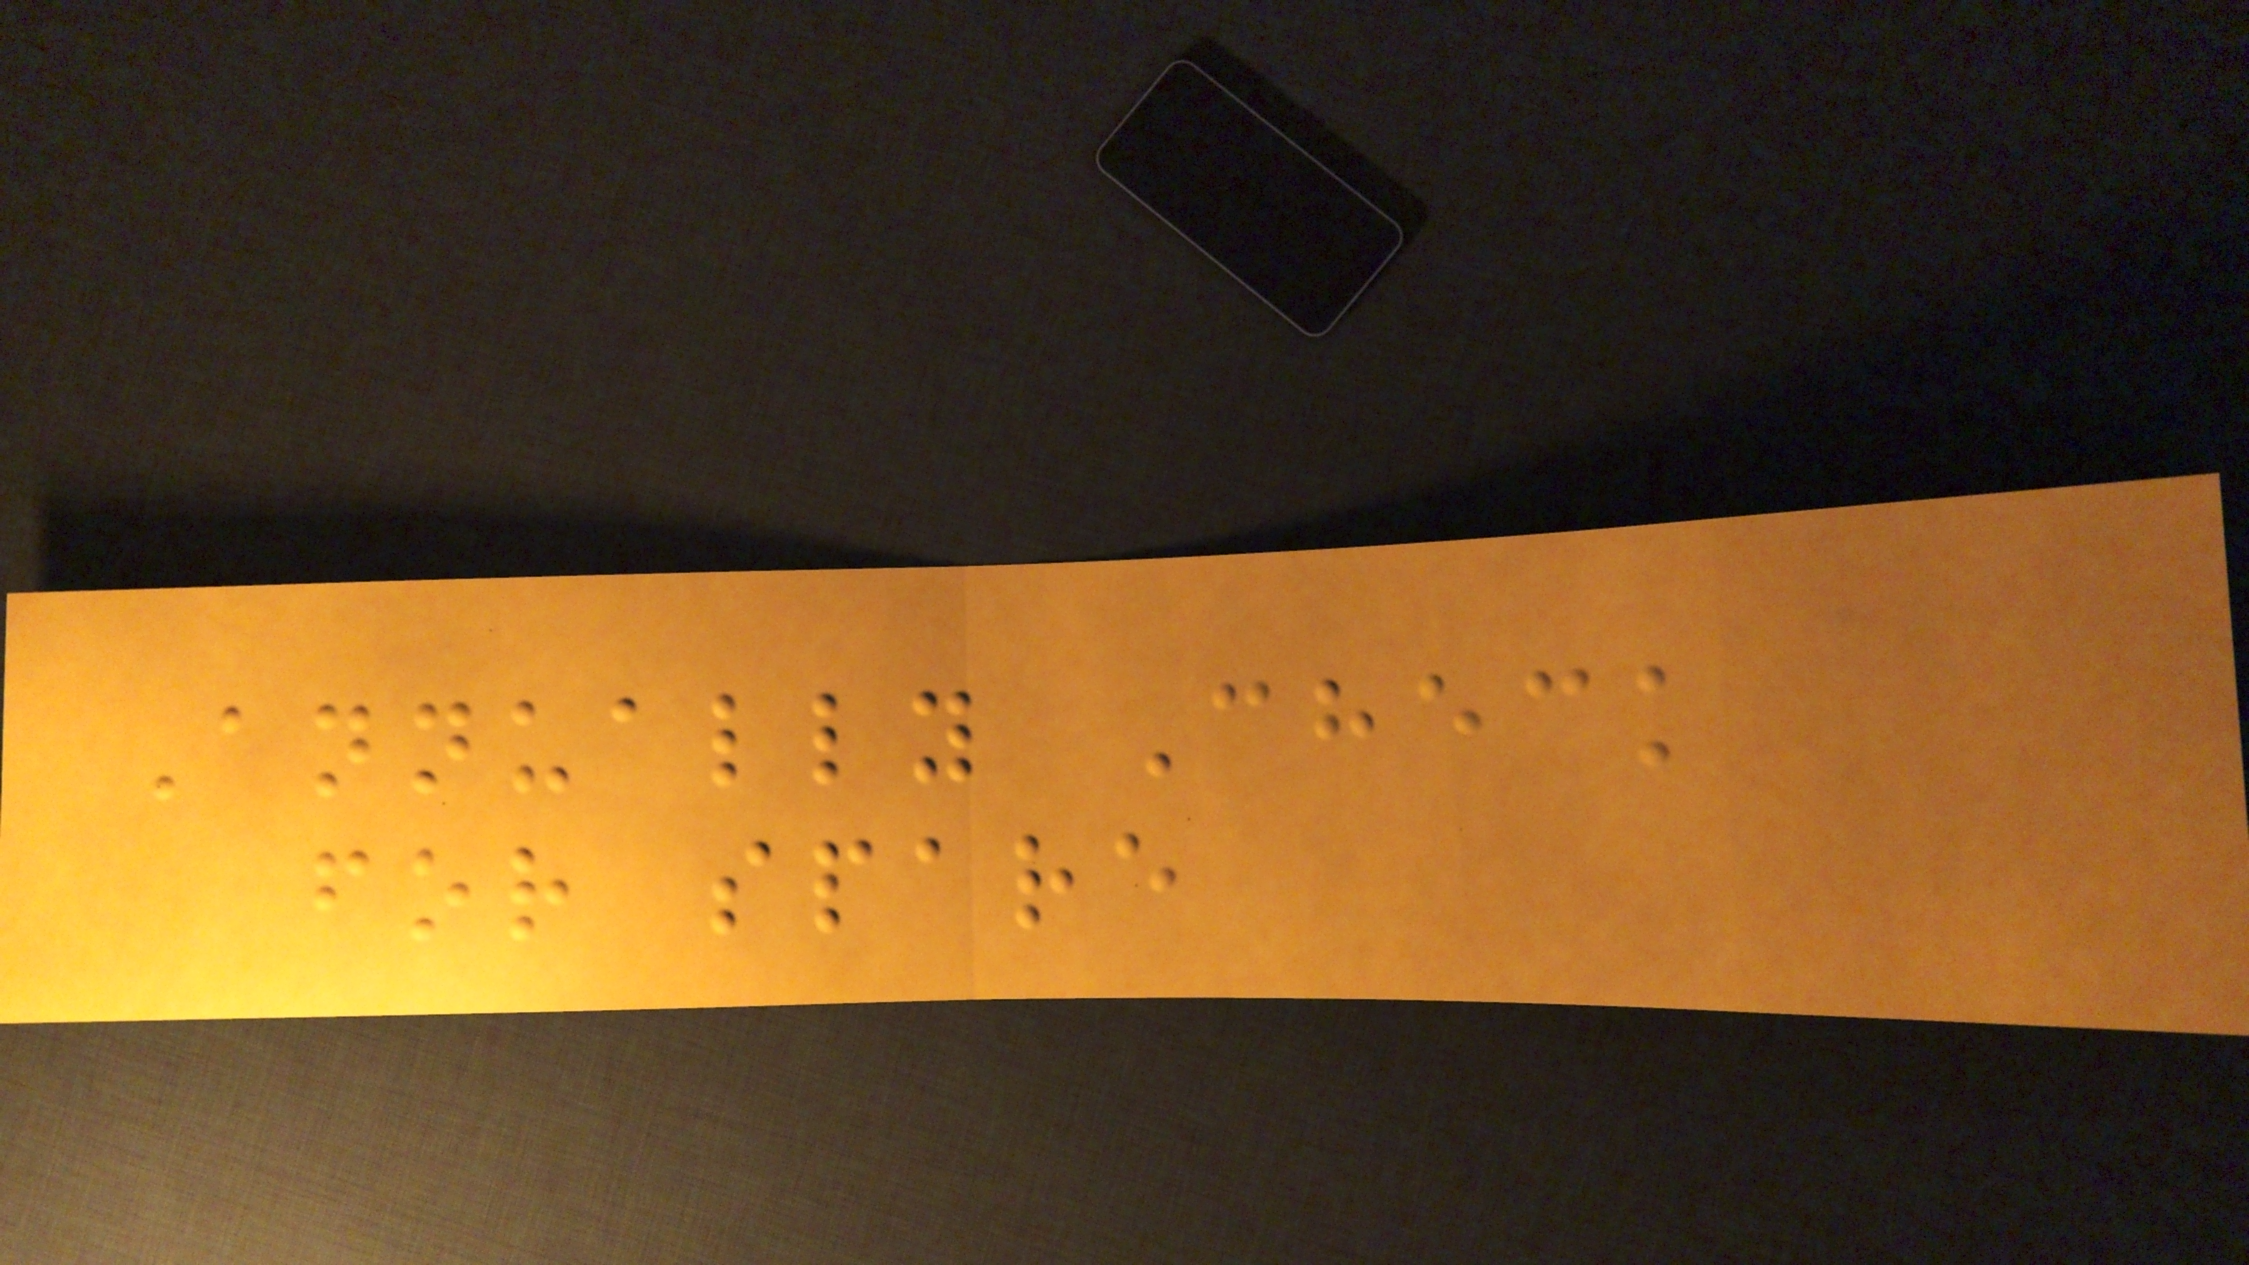Annually Check
for spare
